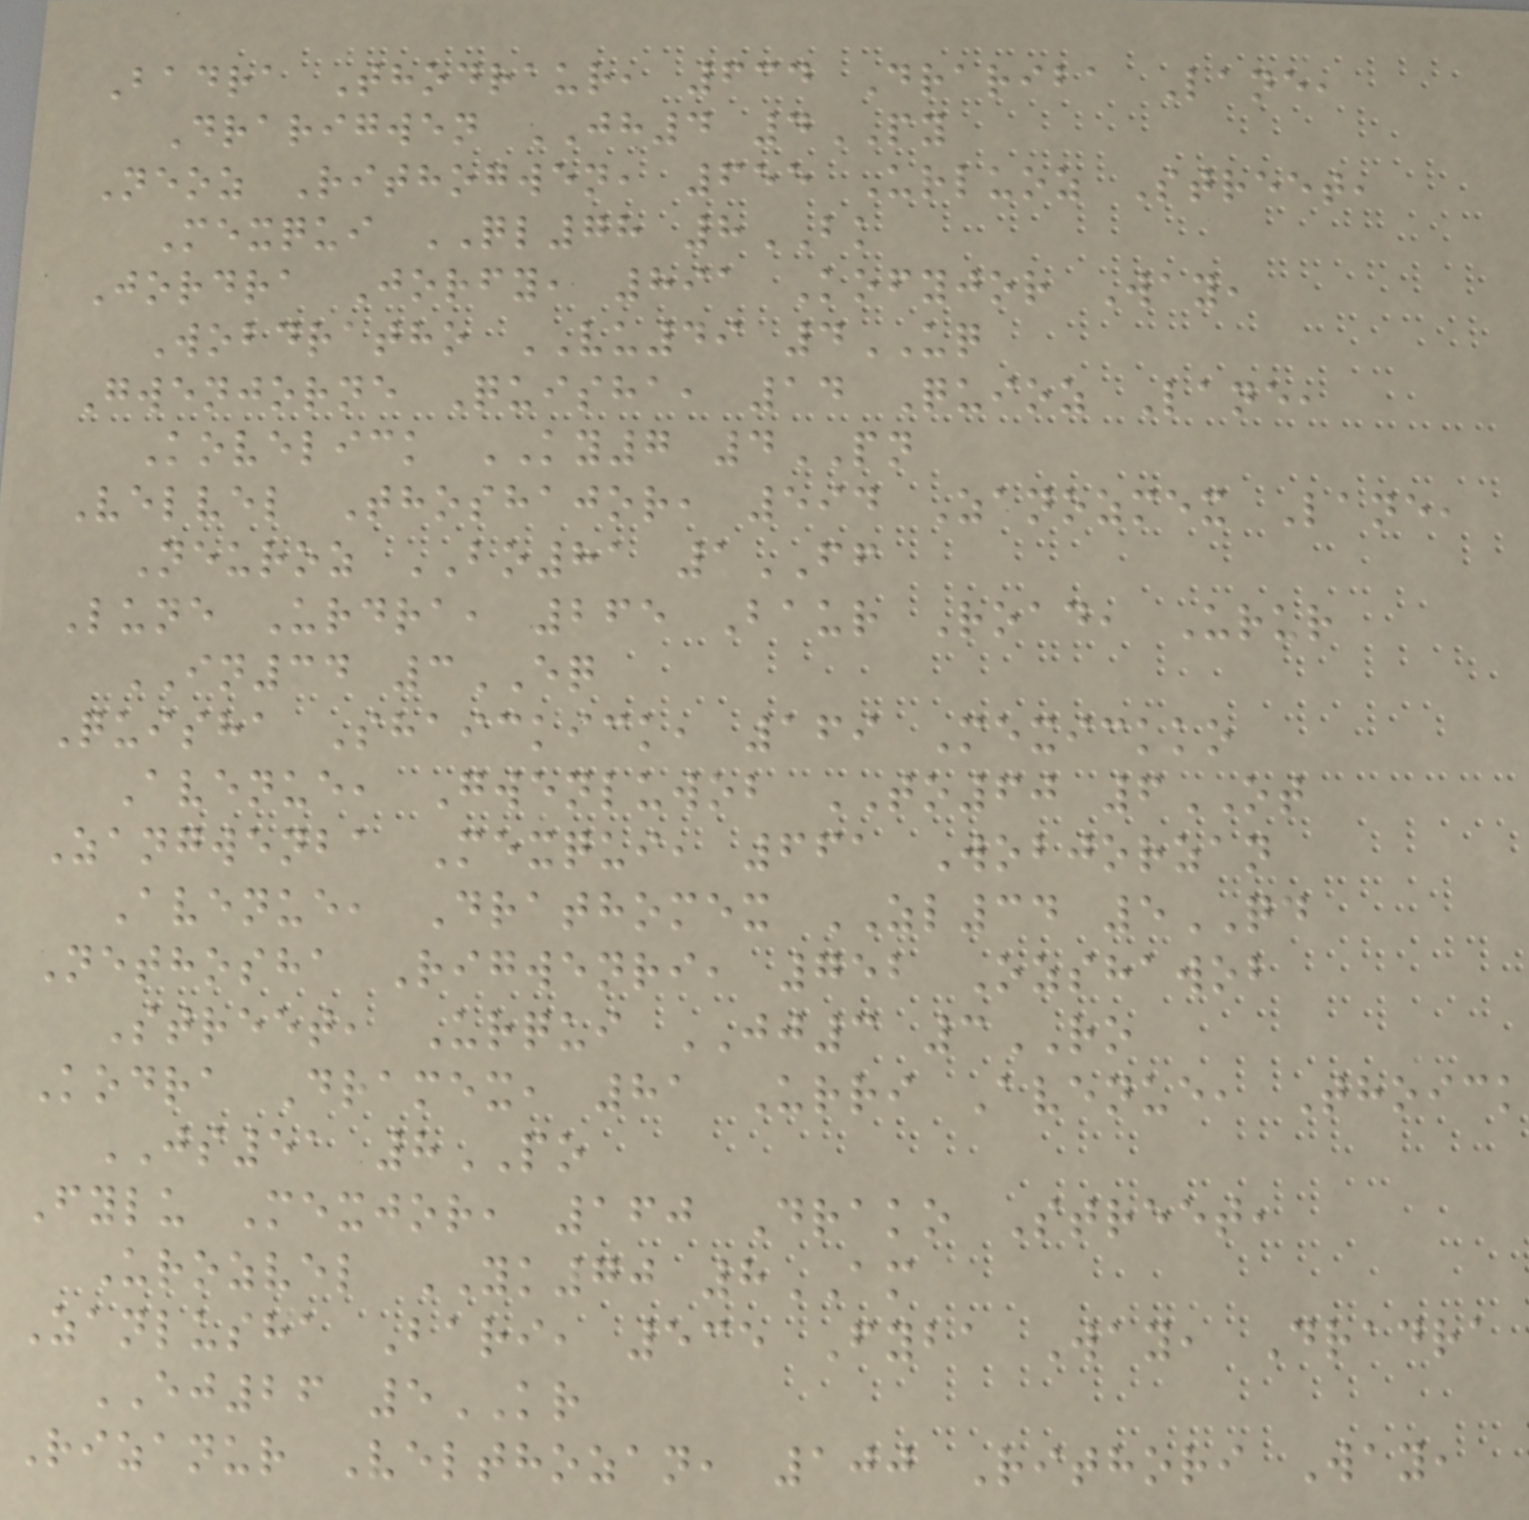Badra Thodraur, 634 Drariba Lane,
Drarigwen JH4 4PY
Neoz Rithogwen, 655 Urluoz Street,
Mexqui QL78 8BK
Jordra Jorfy, 891 Kofyjor Way,
Wobdratho VU49 4UQ
Gwenjorne Quisha, 14 Quioz Lane,
Kovelick KY7 4PN
Velvel Thoshajor, 594 Zanozmex Lane,
Neuroz BO81 1FF
Lune Urdra, 265 Baur Road, Urur
IN34 3EQ
Quisha Shaickick, 169 Mexickko
Avenue, Gwenluwob TO60 6OT
Zangwenba Mexqui, 661 Wobjorzan
Avenue, Drathomex ZL34 5QD
Nethosha Rigwenri, 752 Ozshawob
Street, Urqui JJ3 3RO
Kodra Dramex, 81 Urri Avenue, Thoick
JS51 8PO
Fylu Mexjor, 160 Drako Street,
Urozvel YK70 8AM
Zanlusha Bari, 535 Fyba Way, Dradra
EJ26 5KR
Rizanur Velthozan, 100 Rithori Way,
